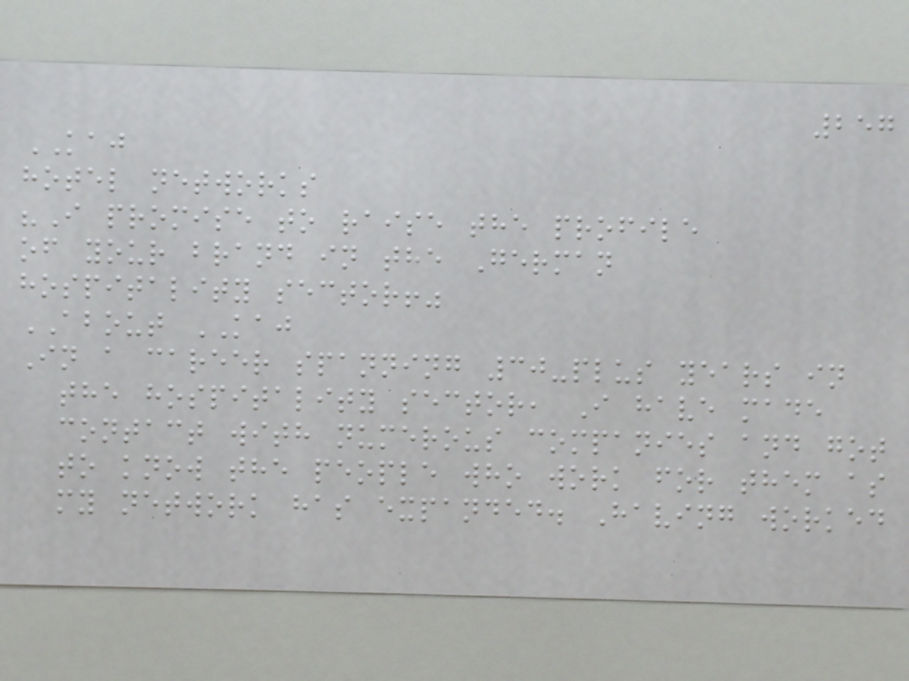257
KAJ
hotel networks
"I promise to raise the profile
of your brand in the German
hospitality sector!"
ABOUT KAJ
In a career spanning 30-plus years in
the hospitality sector, I have made
contact with numerous companies and got
to know the people who work for them as
my network has expanded. Having worked
